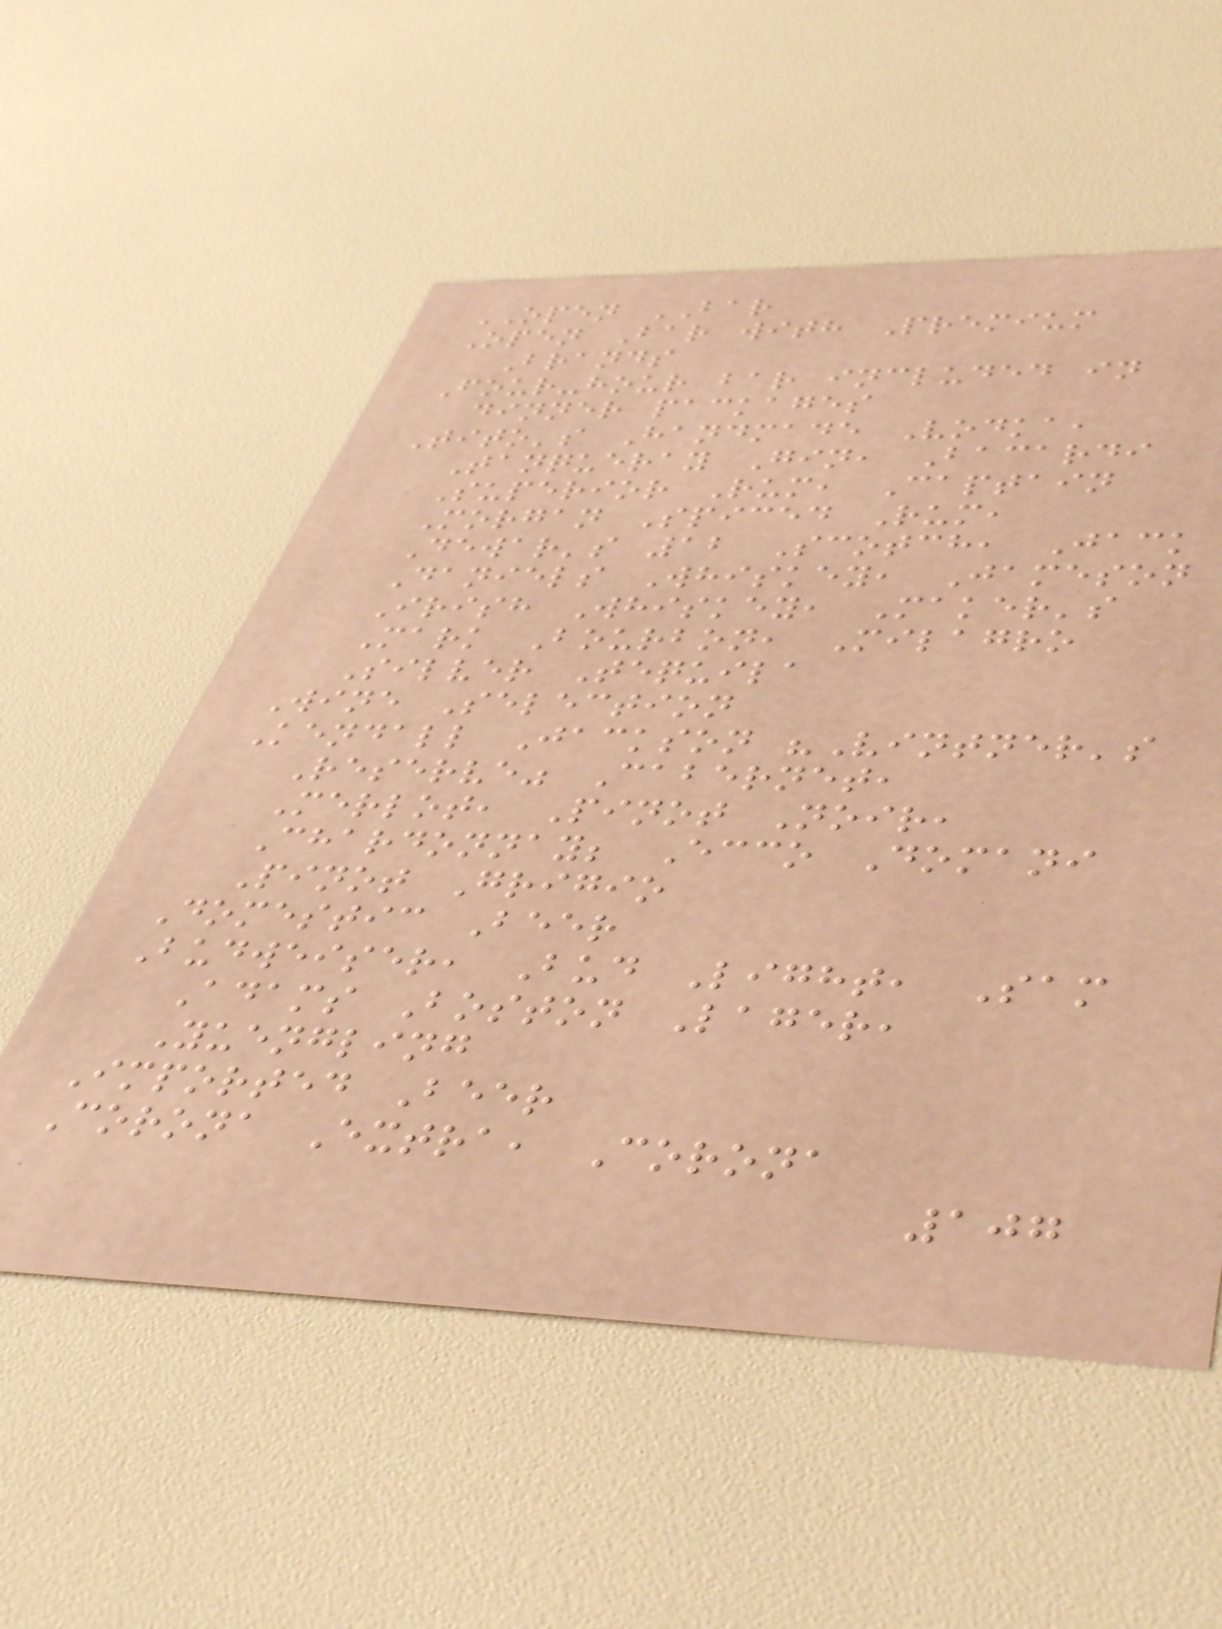OPEN BAR
Open Bar with Premium
Brands
Four-hour bar included in
dinner packages
Tito's Handmade Vodka,
Tanqueray Gin, Bacardi
Superior Rum, Captain
Morgan Spiced Rum,
Dewar's 12 Scotch, Jack
Daniels Whiskey, Jameson
Irish Whiskey, Maker's
Mark Bourbon, Milagro
Silver Tequila
Wine Selection
Kendall Jackson "Vintner's
Reserve" Cabernet,
Merlot, Pinot Noir,
Chardonnay; Ecco Domani
Pinot Grigio
Domestic Beer
Budweiser, Bud Light, Sam
Adams Boston Lager,
Yuengling
Imported Beer
Corona Extra, Corona
107
